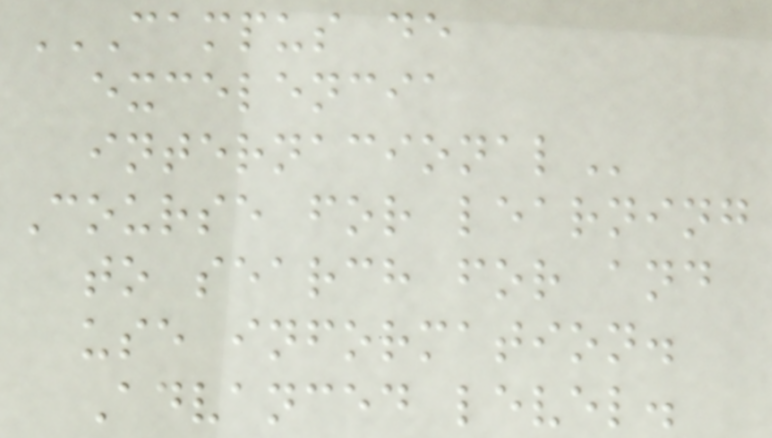CAMPUS DE
EXCELENCIA
INTERNACIONAL
Course for learning
to search for and
use information.
Advanced level.
